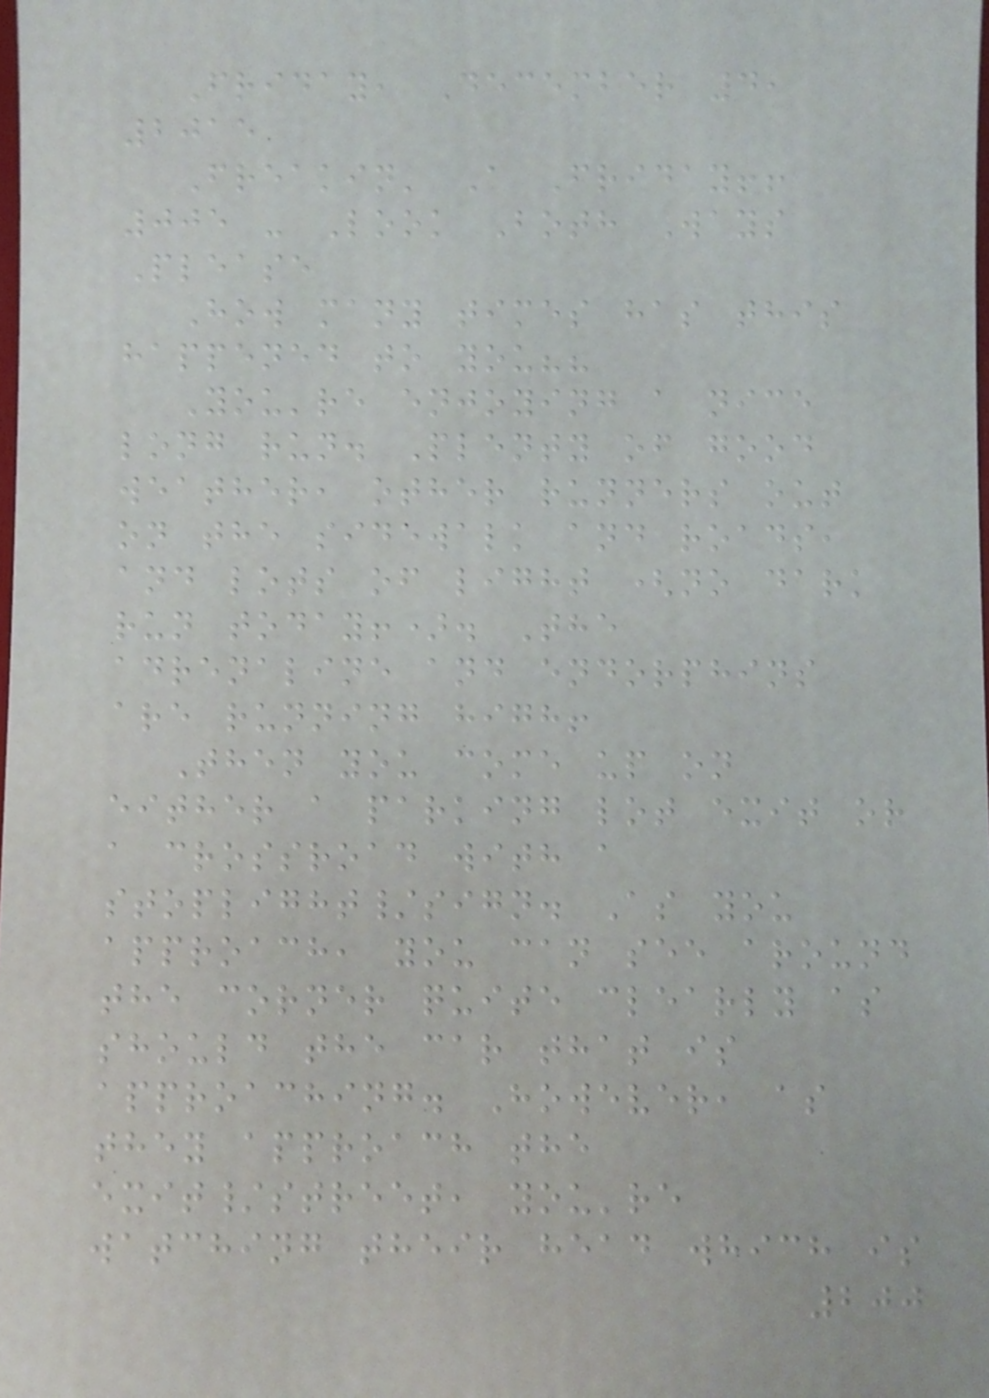Friday, December 4,
2015
Freakin' A Friday!!
005 - Look Both Ways
Please
How many times has this
happened to you??
You're enjoying a nice
long run. Plenty of good
weather, other runners out
on the sidewalk and roads,
and lots of light (no dark
run today!). The
adrenaline and endorphins
are running high!
Then you come up on
either a parking lot exit or
a crossroad with a
stoplight/sign. As you
approach, you can see around
the corner quite clearly as
should the car that is
approaching. However, as
they approach the
exit/street, you're
watching their head which is
200
